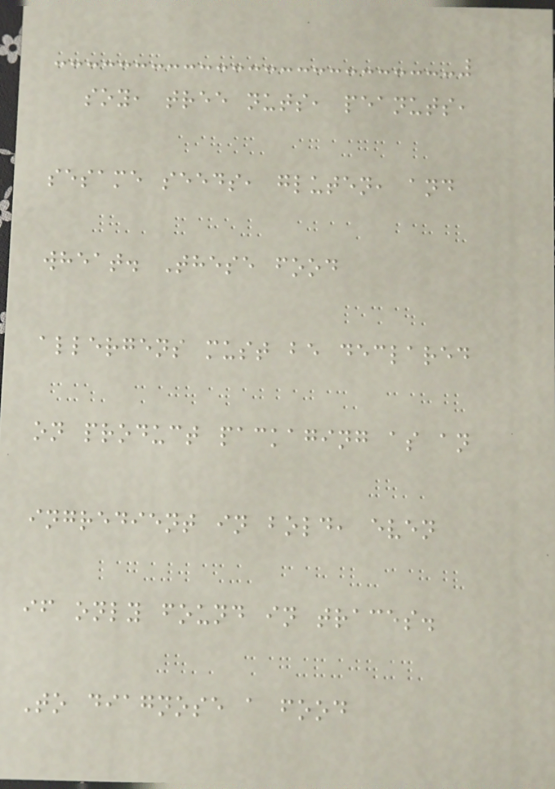soy, tree nuts, peanuts,
sesame seeds, gluten, and
wheat. These food
allergens must be declared
on product packaging as an
ingredient in bold, even
if only found in traces.
To diagnose a food
